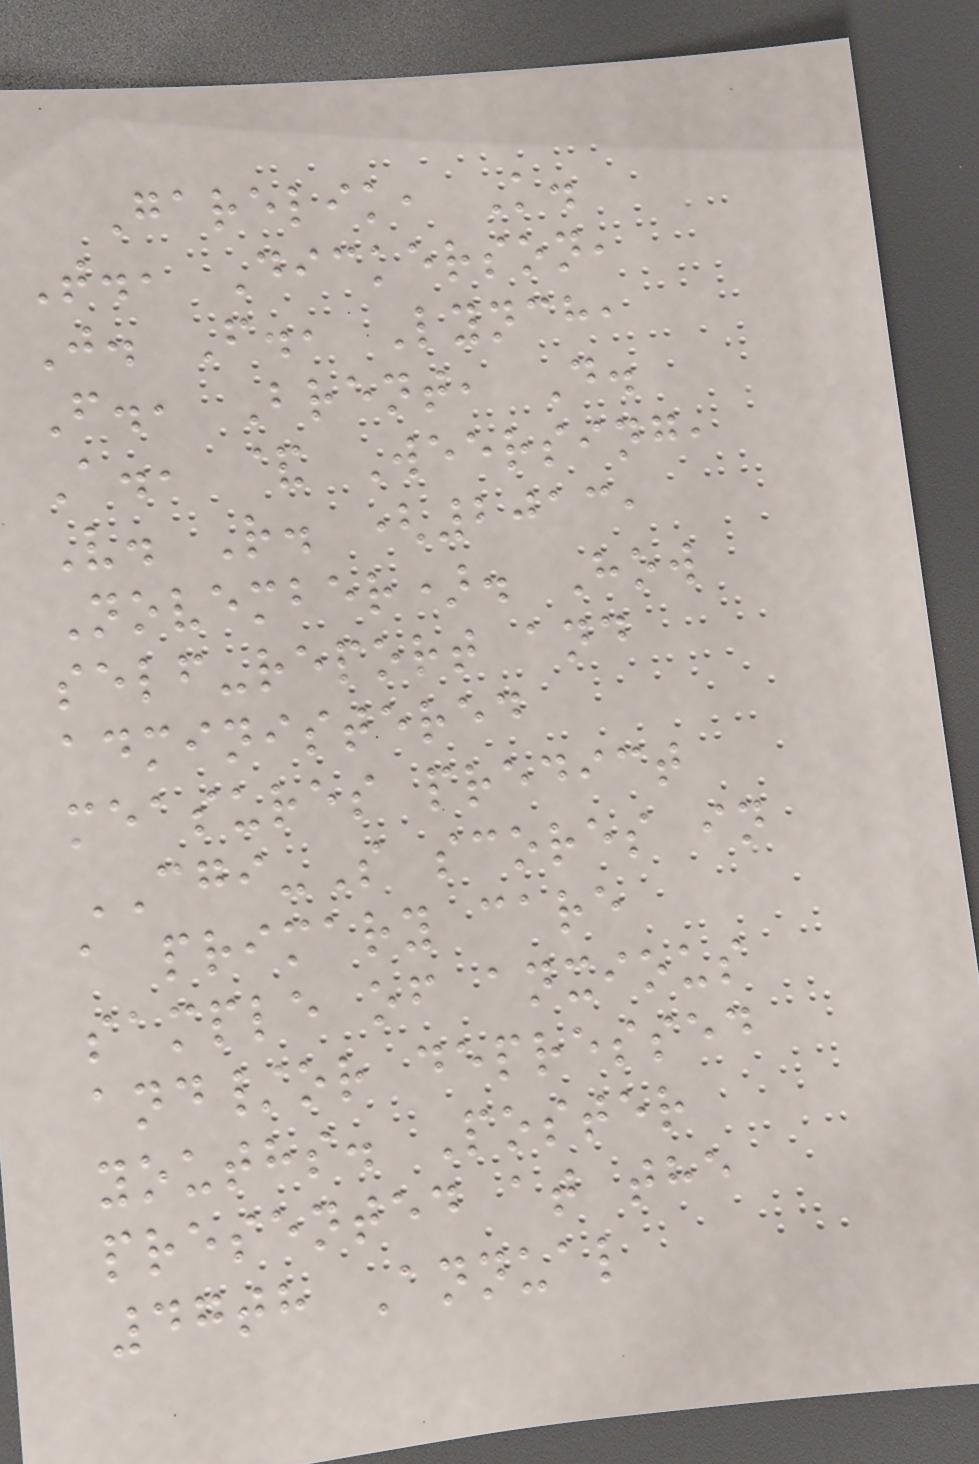Garelik, K.
T., Dickerson,
J. F., Lynch,
F., Brent, D.
A., & Weersing,
V. R. (2013,
November). How
self-report and
administered
measures predict
CGI-S scores in
a primary care
sample of anxious
and/or depressed
youths. Poster
presented at the
47th Annual
